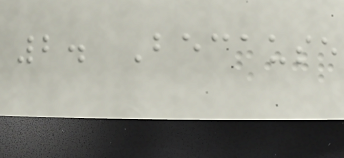2. Because
